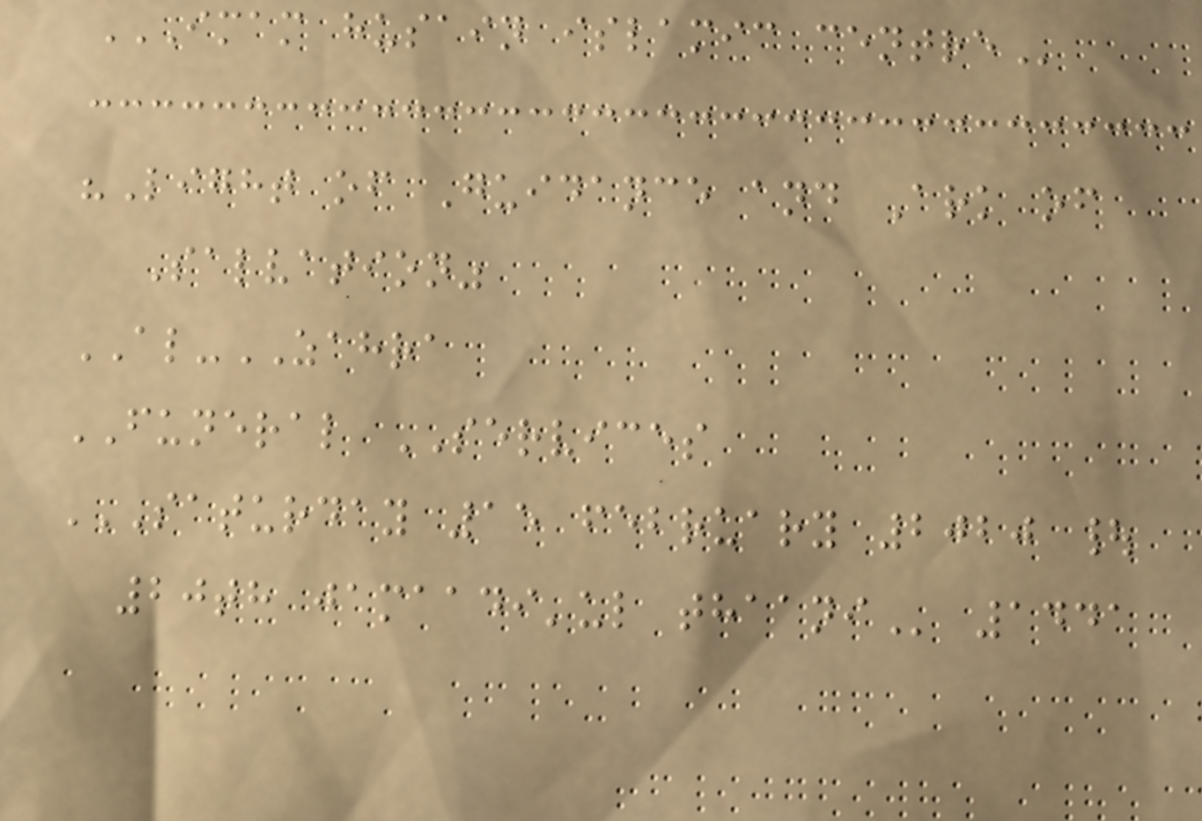IMAM HUSAIN ISLAMIC CENTRE
"Light of Guidance and Ark of
Salvation"
AL-ZAHRA
FUNERAL SERVICES
SATURDAY 15 FEBRUARY 2020 |
20TH JAMAADI'UL THAANI 1441
